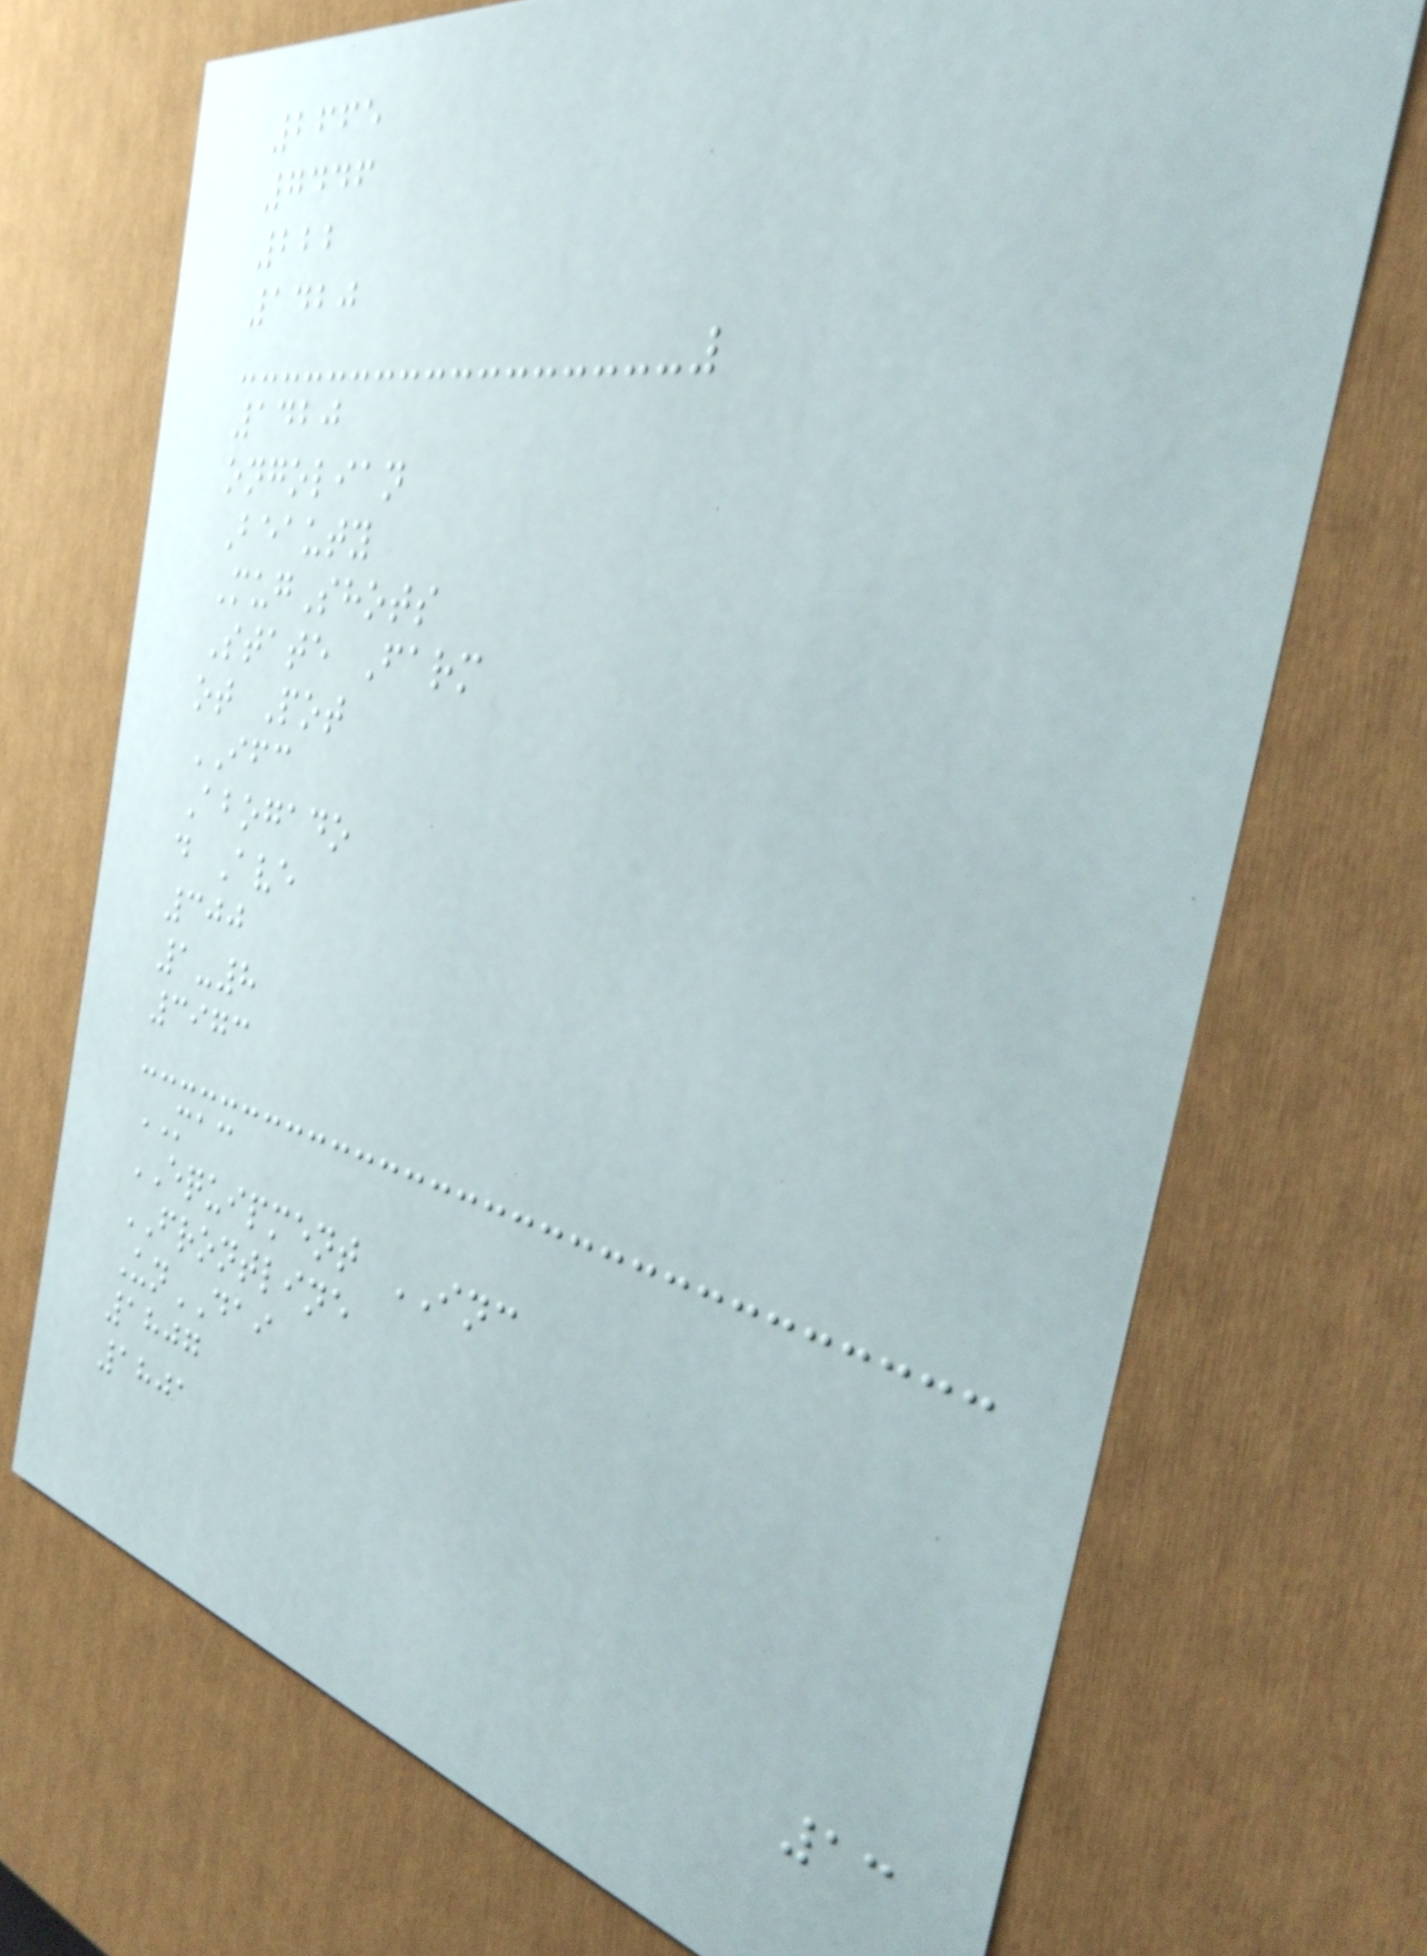2665
7446
222
1420
1420
ongolian
Beauty
MugShots
State Farm
ot Pot
IFC
Abogado
d Ave
300
1-8
3973
MAC
EQUIPMENT INC
FRONTLINE
UnDAI
1807
1801
13
